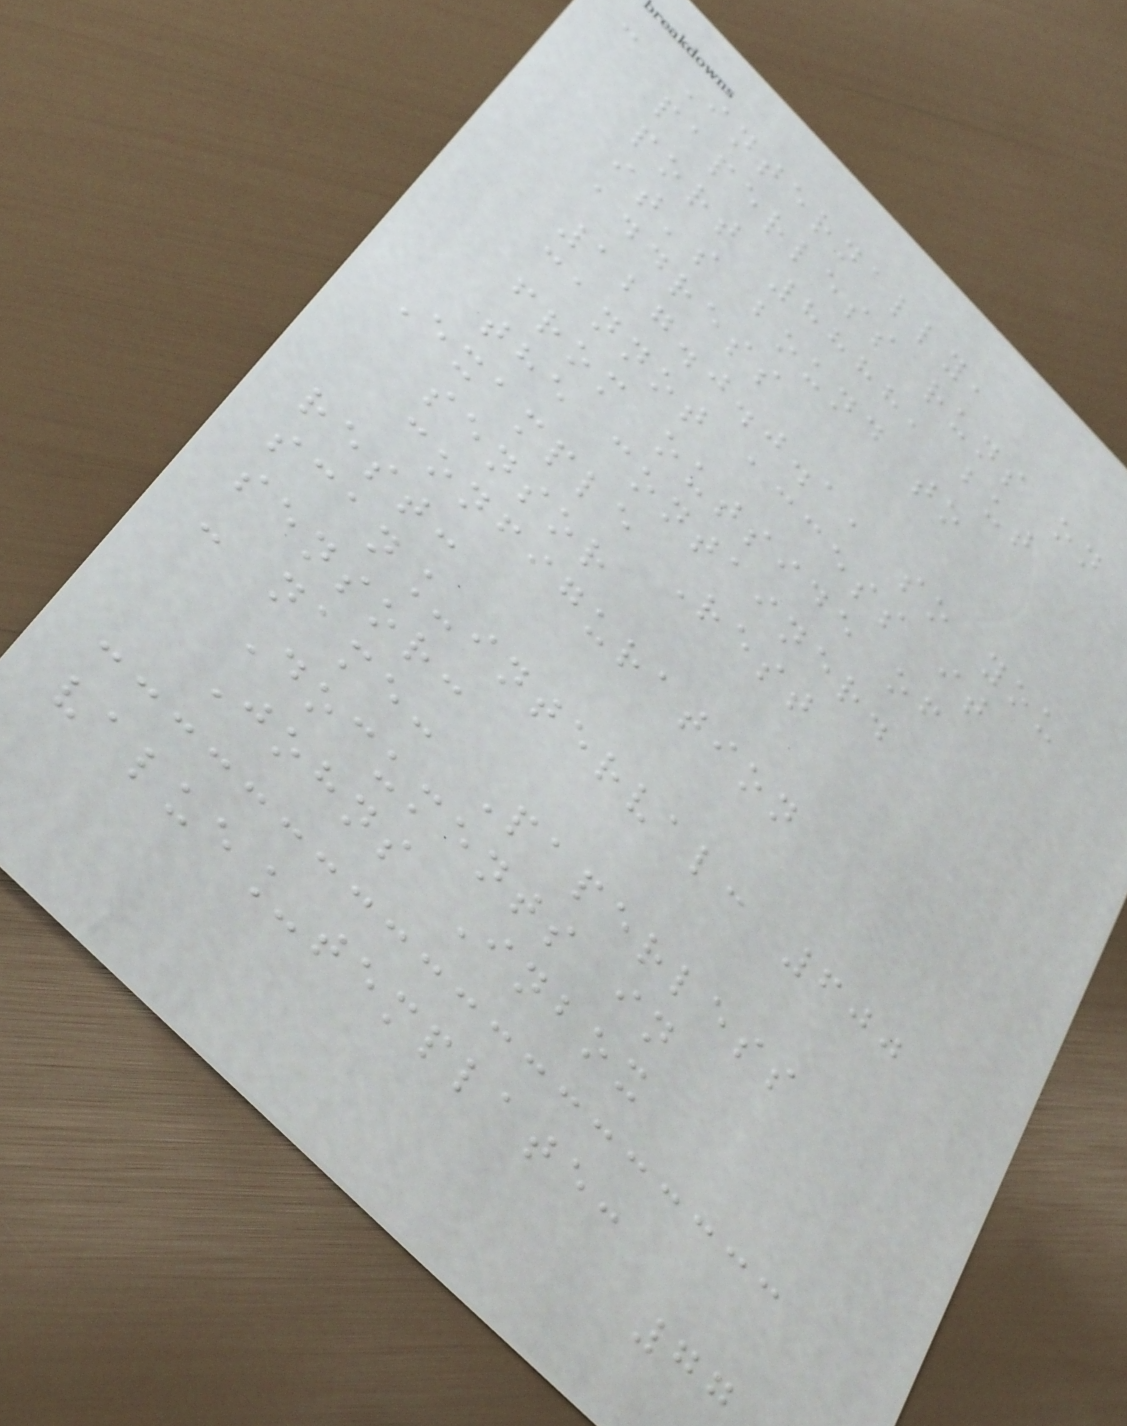- Internally,
paperless runs on
port 8888, but
it's bound to
address
127.0.0.1, so you
cannot access it
from outside of
the container.
Example Rest
sensor
configuration
rest:
scan_interval: 600
sensor:
- name: Paperless
Documents in
Johns Inbox
value_template:
77
